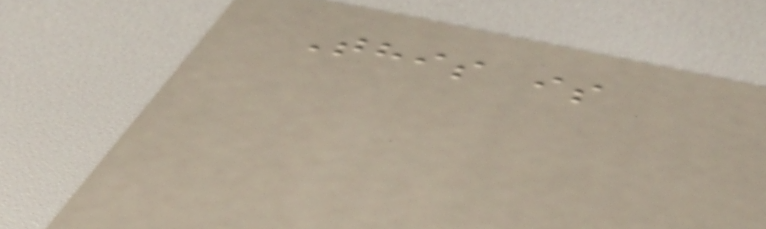This is
